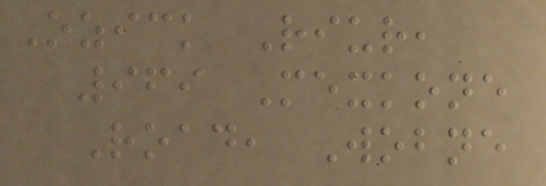Ozick Riur,
969 Mexkone
Road, Wobne
